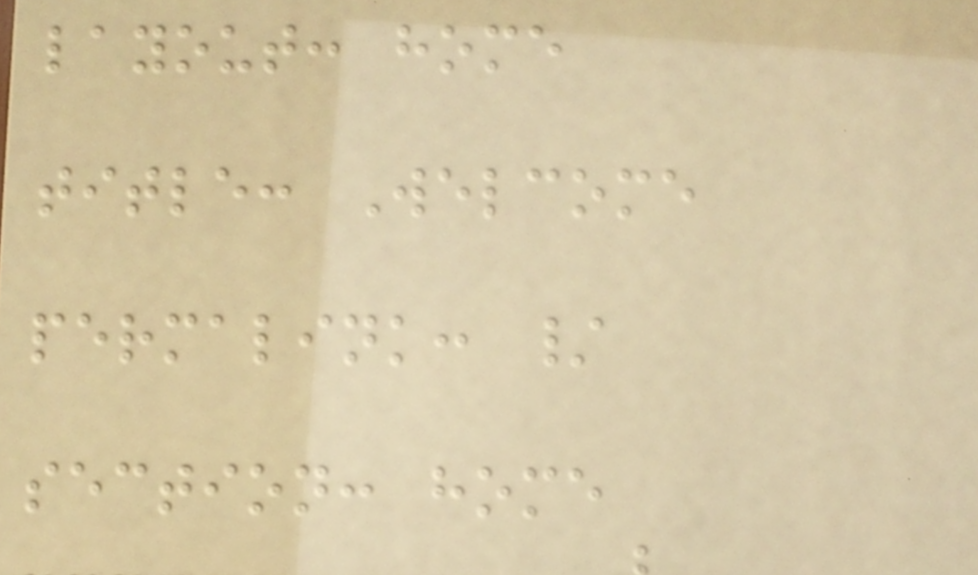layout: home
title: Welcome
permalink: /
section: home
